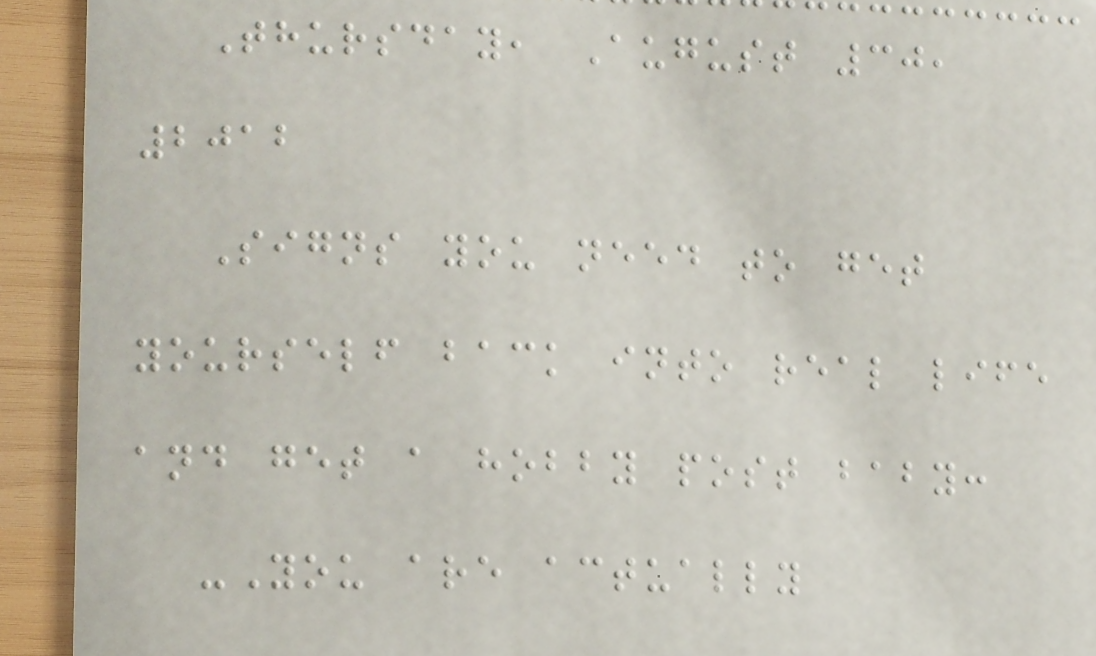Thursday, August 30,
2012
Signs you need to get
yourself back into real life
and get a hobby post baby:
-You are actually
